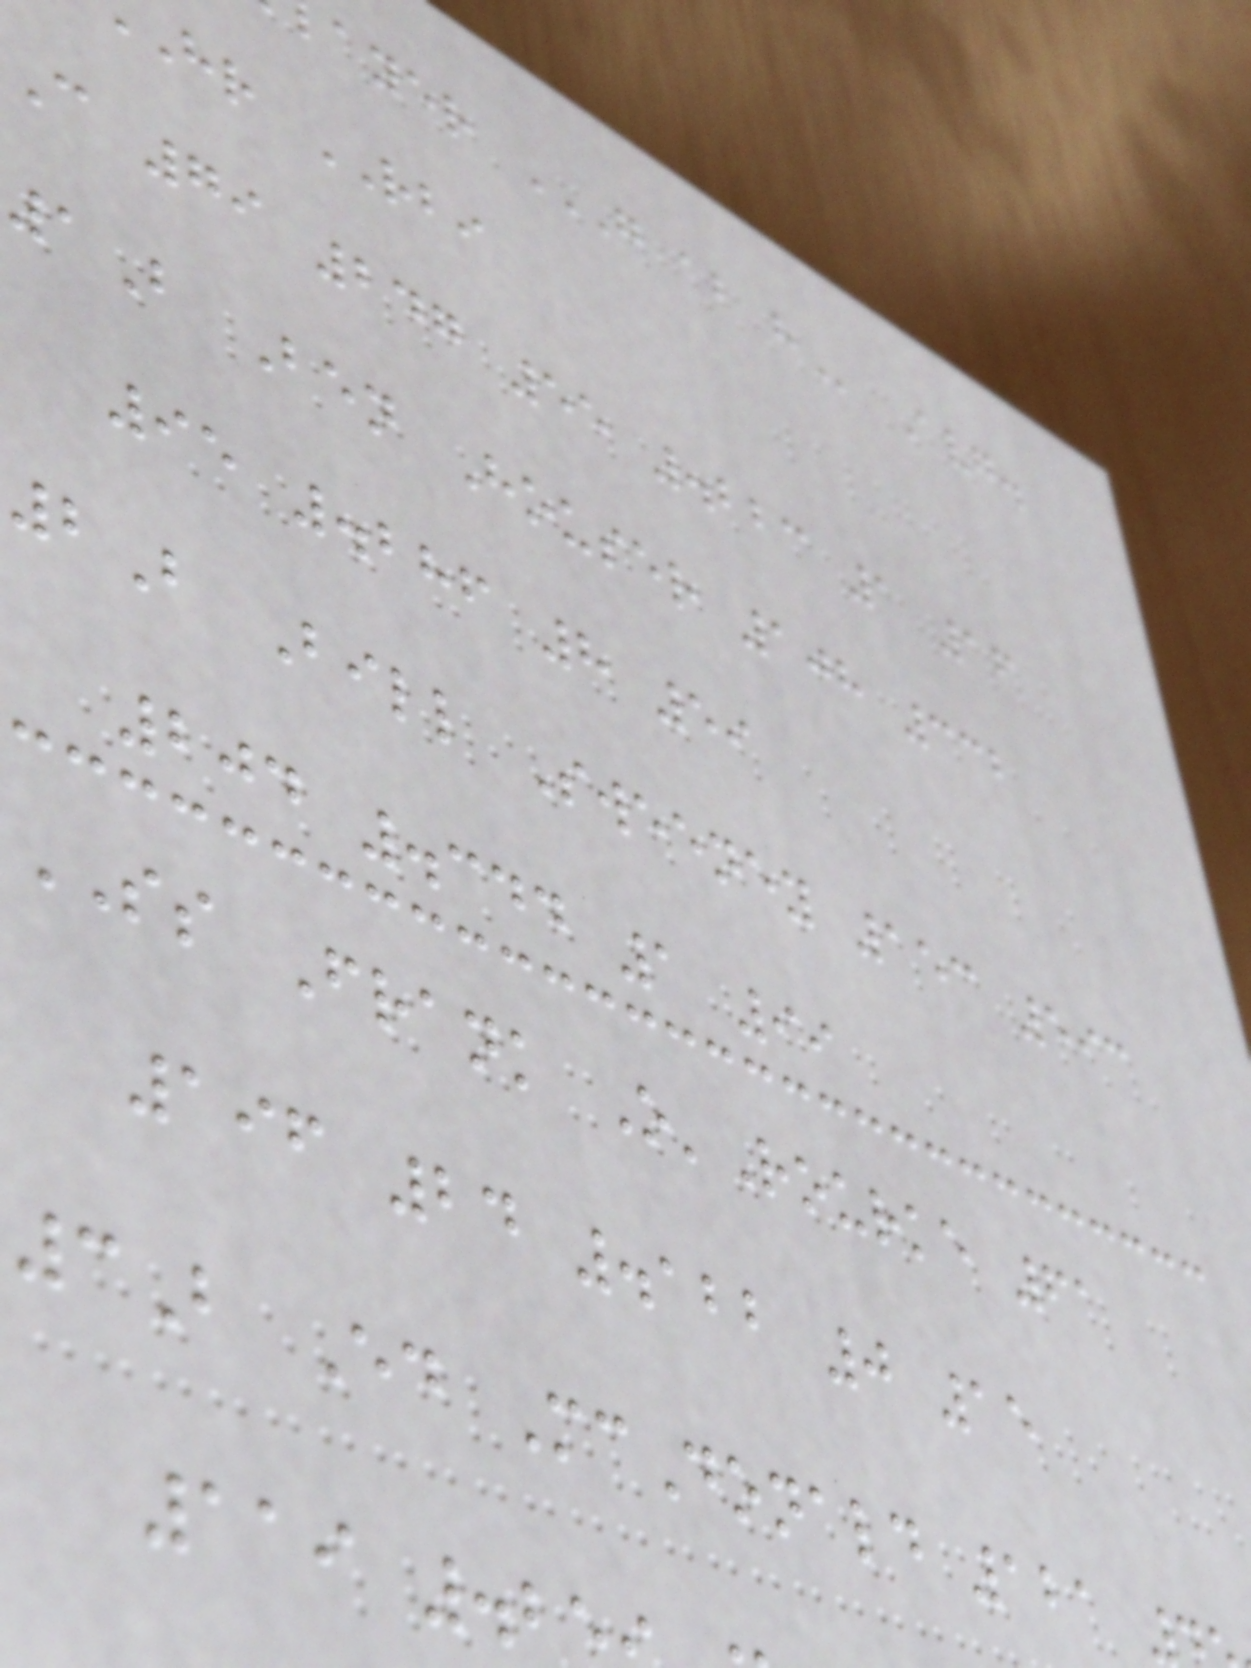ayer G AB H Avg.
hr RBI
C 79 247 55 .223 1 16
1B Ben Houser 108 332
95 .286 8 59
2B Bill Sweeney 153 593
204 .344 1 99
SS Frank O'Rourke 61
196 24 .122 0 15
3B Ed McDonald 121
119 .2
